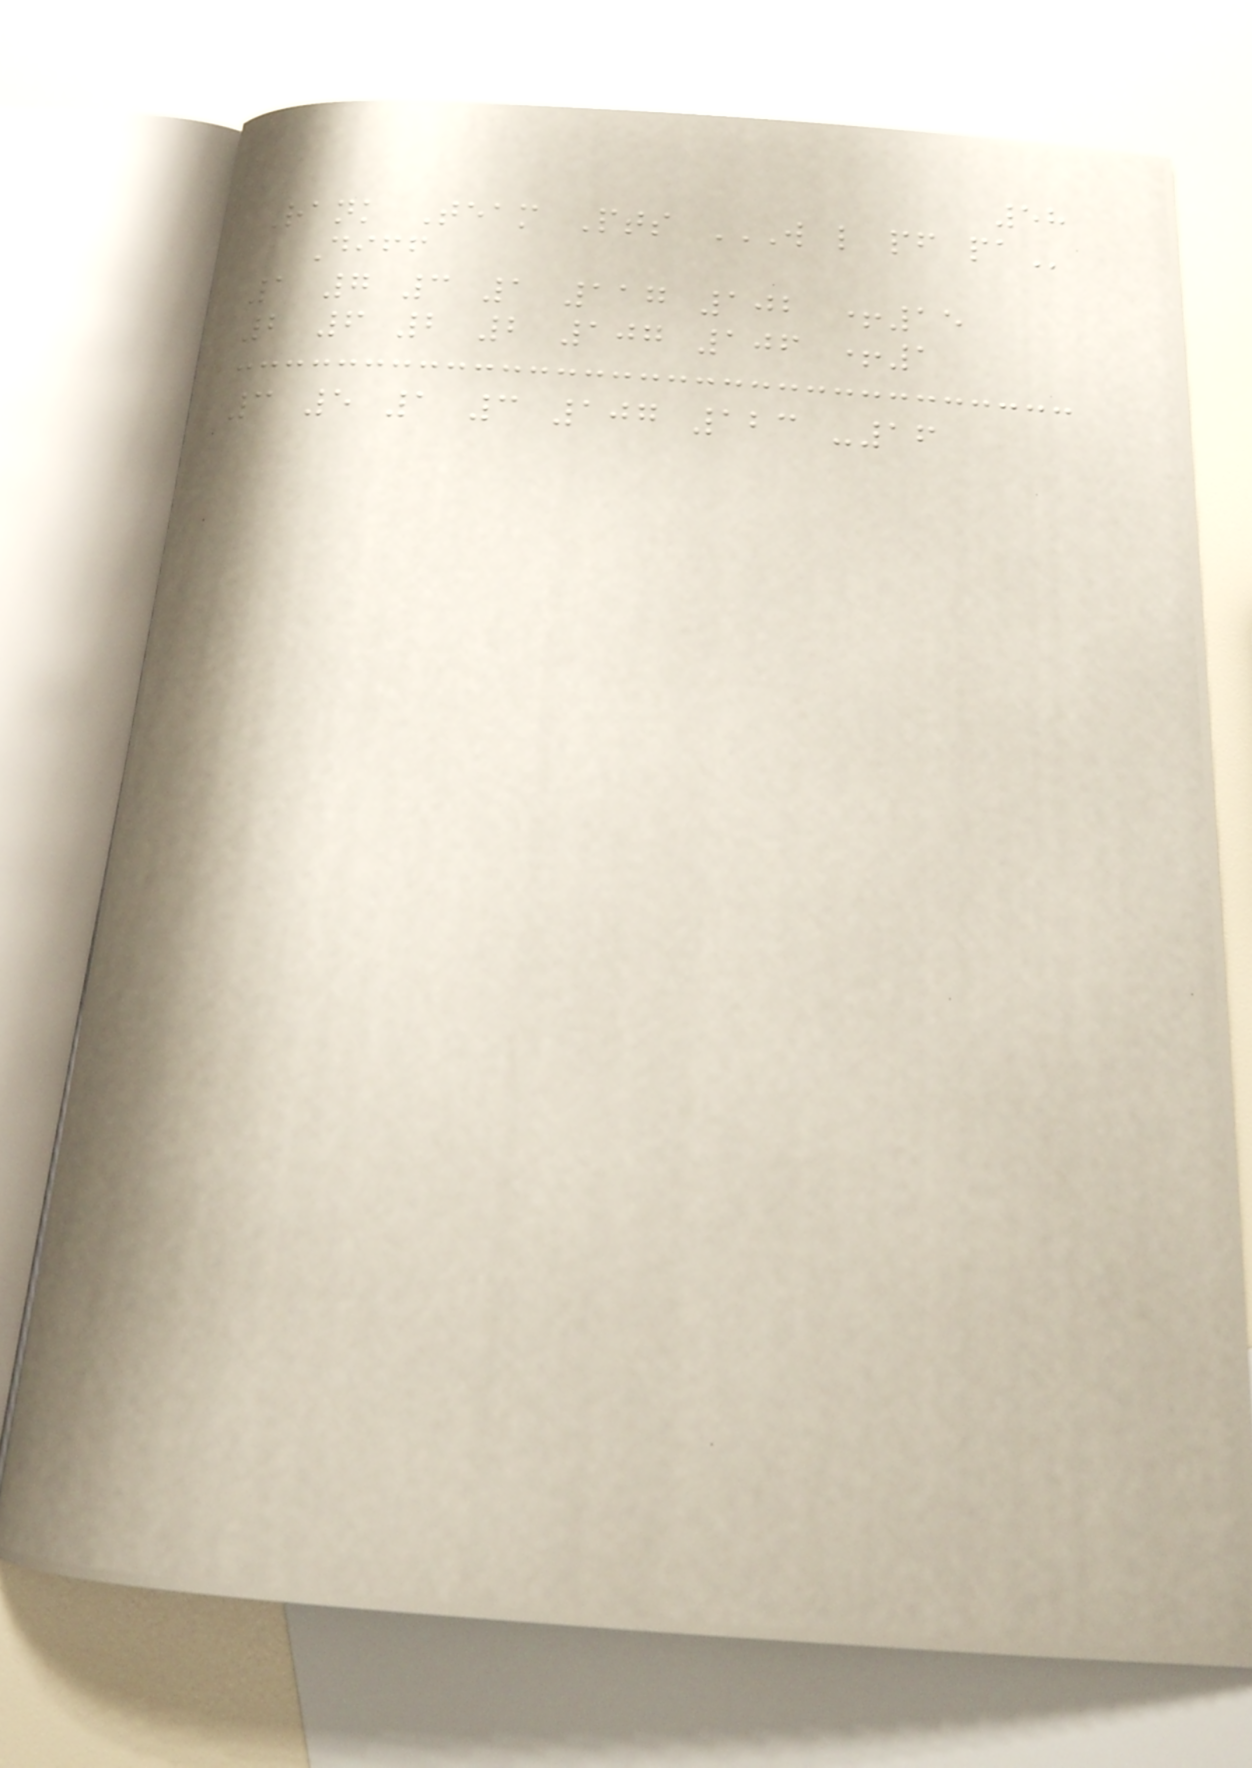58
Rank Team Pts W L PF PA
Diff
1 7 3 1 117 102 +15
2 6 2 2 107 106 +1
3 5 1 3 107 123 -16
